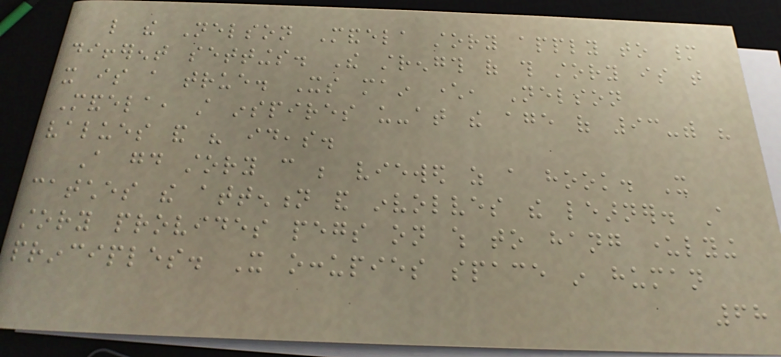like the Nelson Mandela story apply to many
different settings. The strength of this story is that
it is a true. Its main character, Nelson
Mandela, still inspires us-at the age of 93-with his
values and his ideas.
A good story can be viewed as a hook. It
catches the attention and involves the learner. A
story provides pegs on which to hang underlying
principles. It occupies space in human
68
